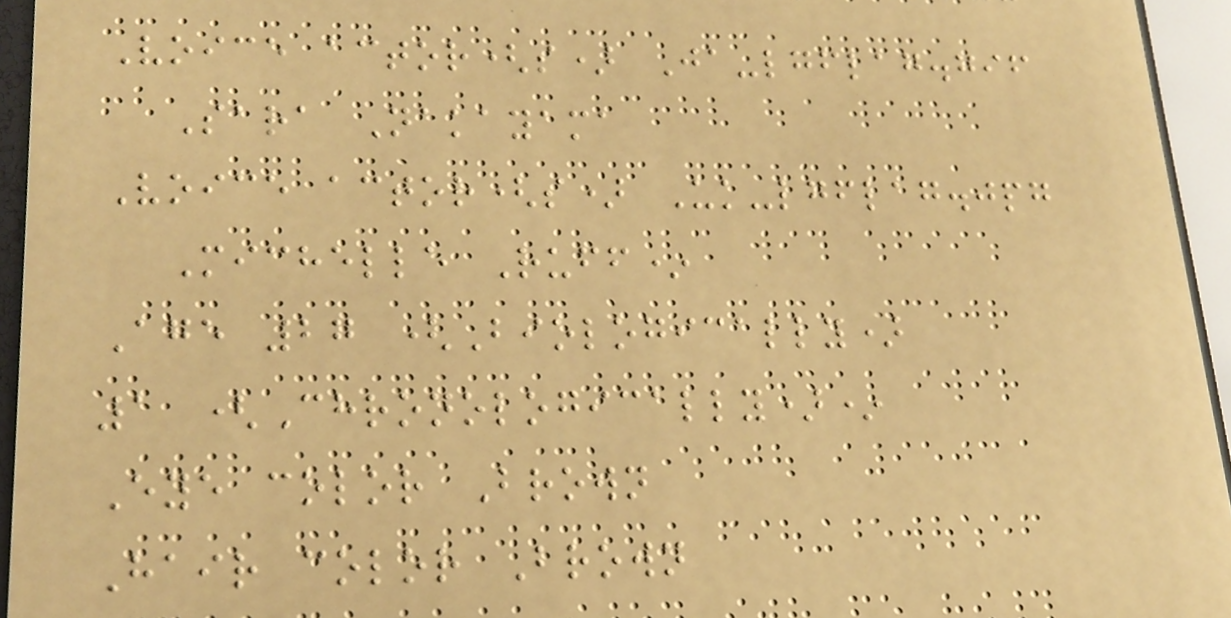Voice actor(s) Ja-lgflag.gif
Sara Nakayama
Voice actor(s) Uk-lgflag.jpg
Michelle Ruff*
Age 27 (Biologically)
1 (Chronologically)*
Eye color Brown
Hair color Brown
